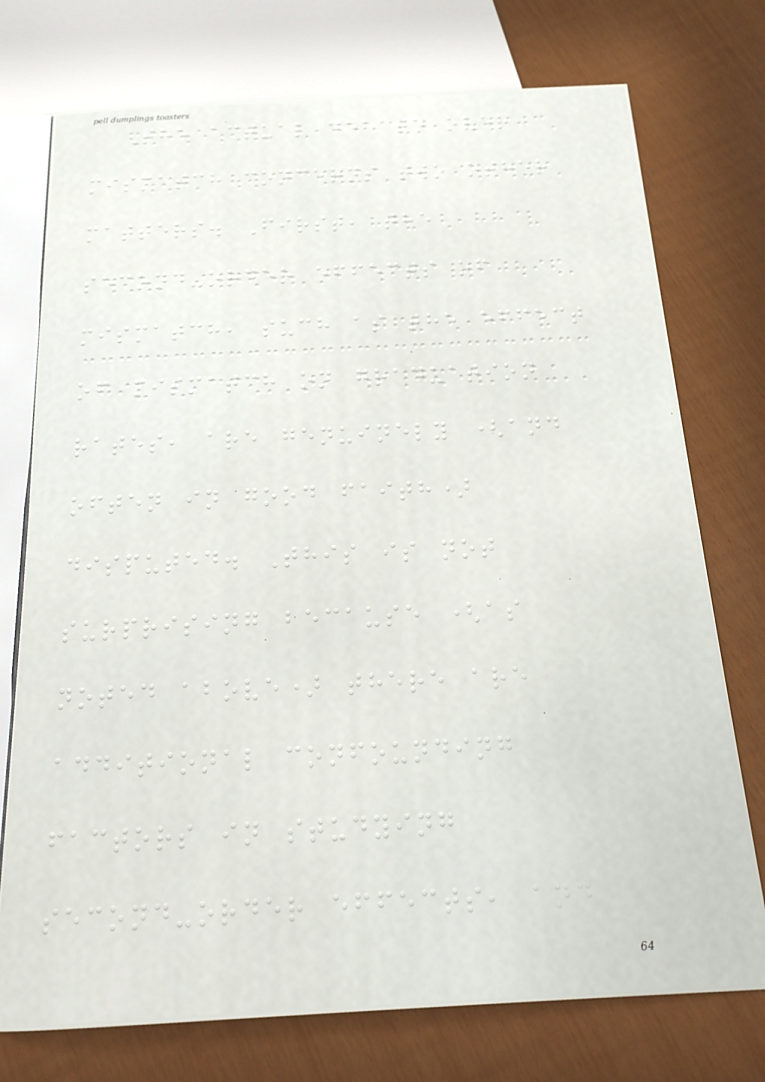The actual debate over
mismatch concerns two other
matters. First, the
second-order effects of
mismatch, such as the effect
of mismatch on graduation
rates, are genuinely (and
often in good faith)
disputed. This is not
surprising because (as
noted above) there are
additional confounding
factors in studying
second-order effects, and
